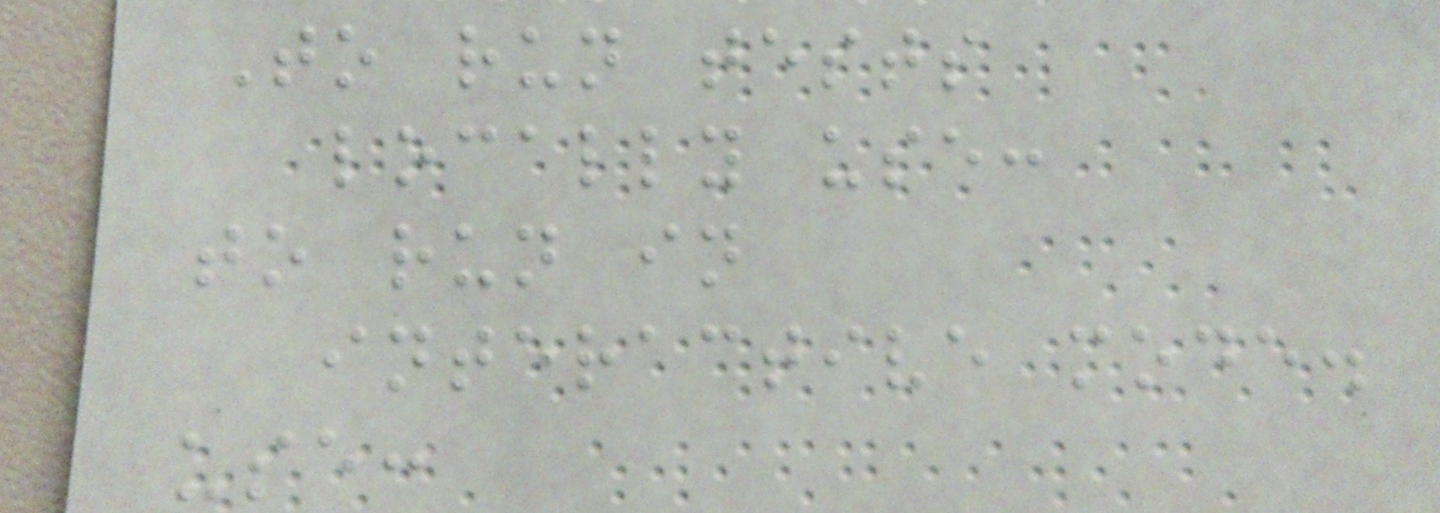To run tests
locally use:
to run in
interactive mode.
use:
